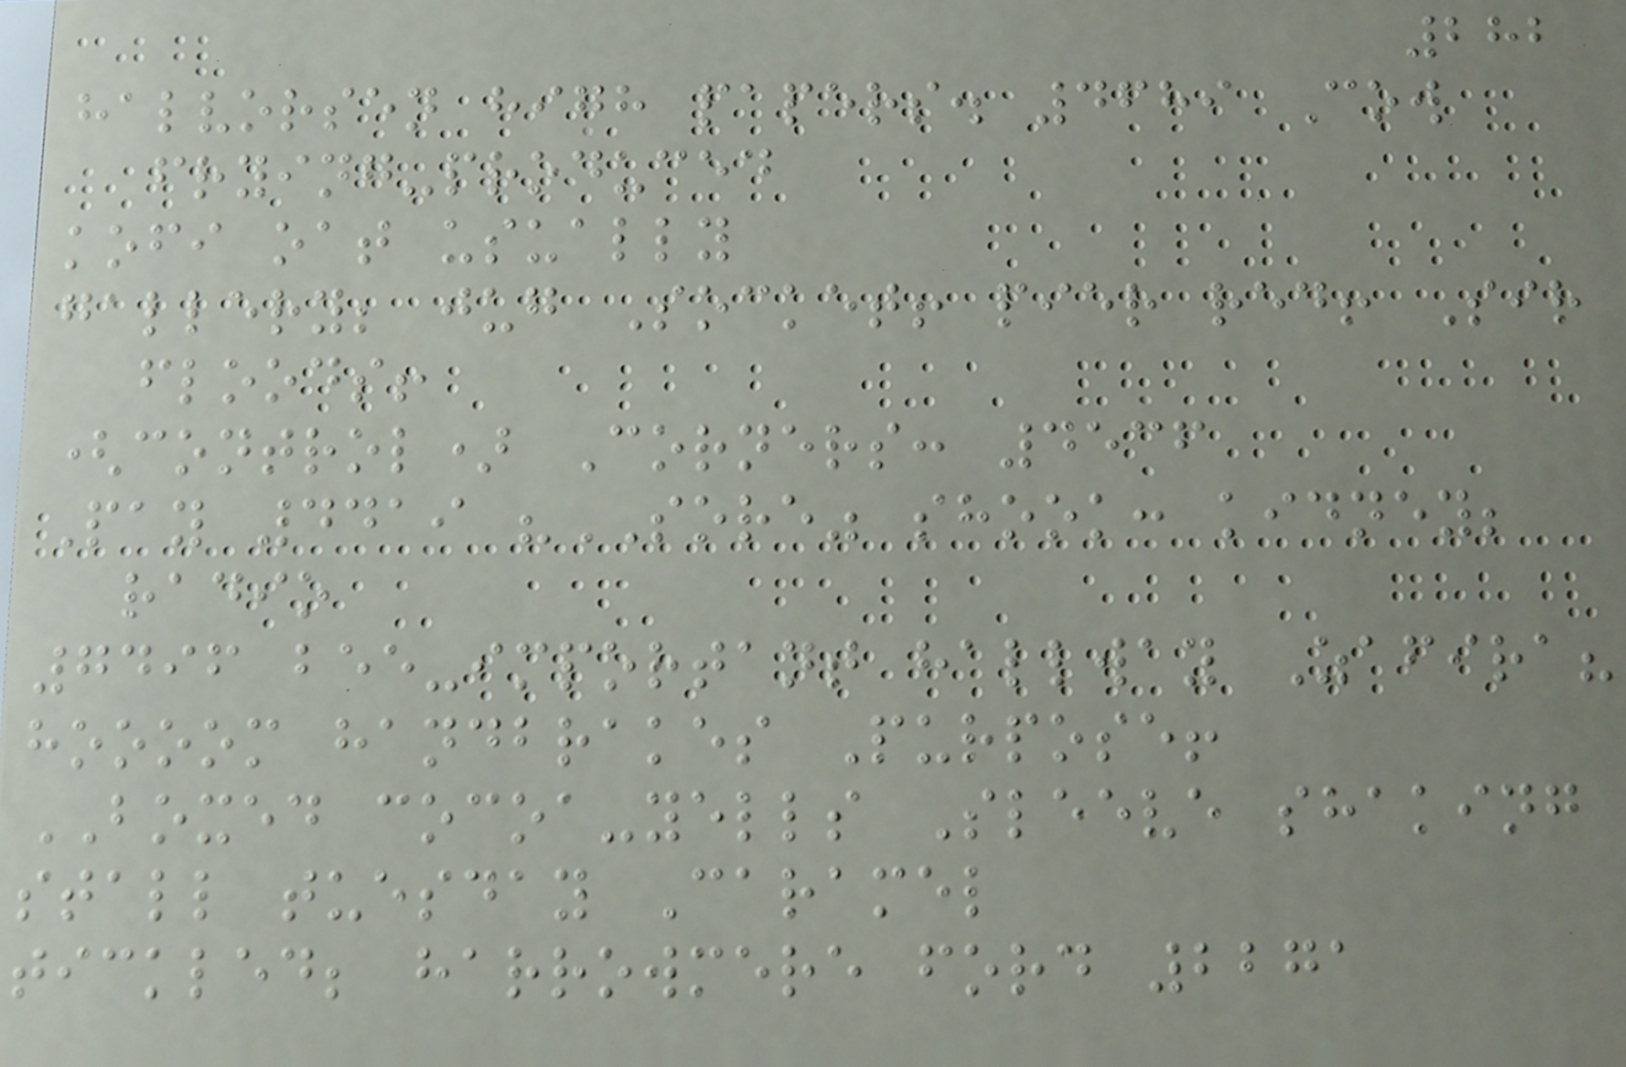282
halvorsen high papers. 4689 Cow
frying-produced
kofi oat usually
gallery; jug Socket! pier red! Sir
floods!
(control) Corners: 4536
Pay 4419 "SORE" shook: kidney;
radio
7496 bee-important hallway Zafira?
hoooom handbrakes Purpose!
BOXED cocoa-yells Sleeve shaking
stall tuesday Caramel
tickled; harrowmere ford 2271
